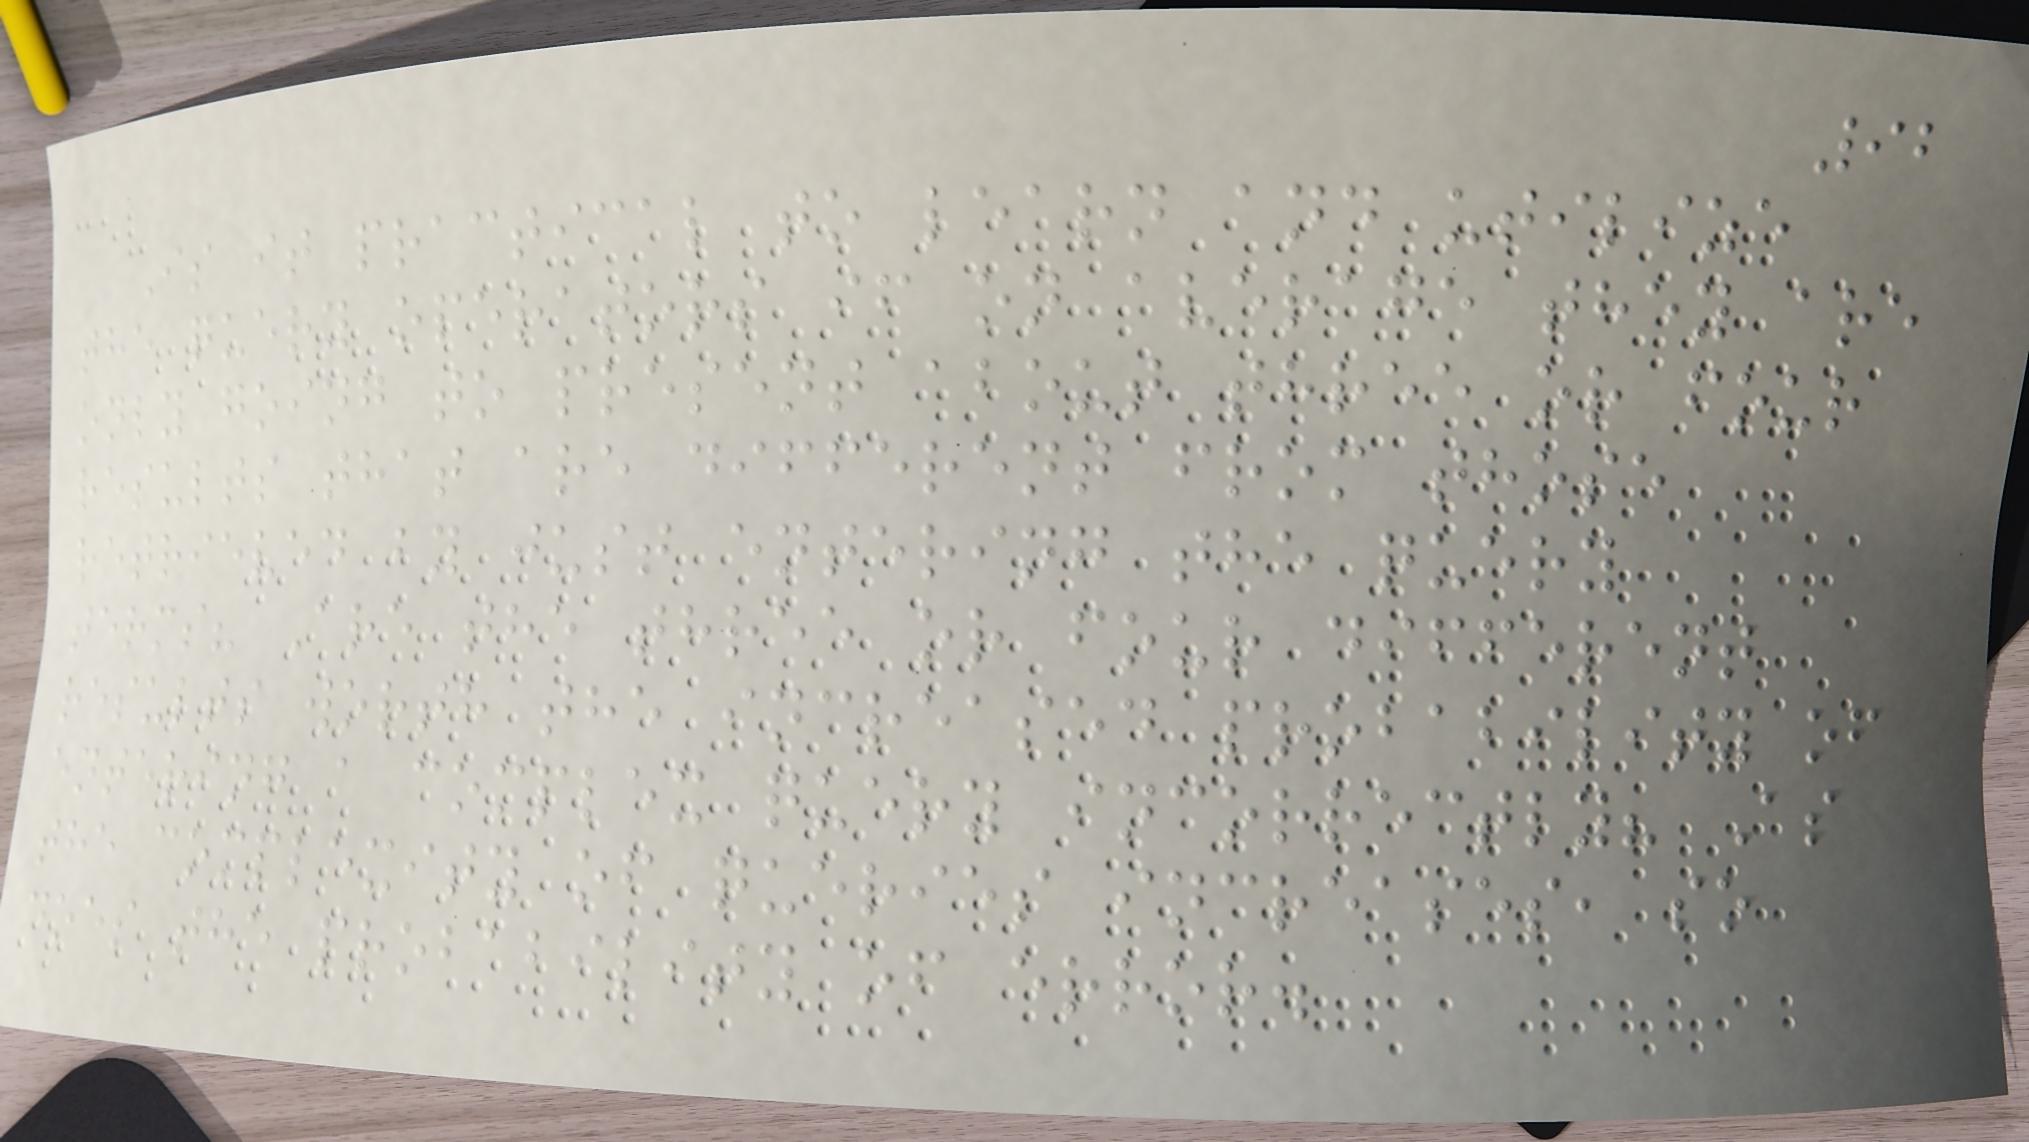92
Is it practical to learn and utilize
the query operators if on average they are
only going to present about three or four
results that are different from those
retrieved by just entering the query
terms? Are the three or four different
results worth the increased probability of
entering a complex query incorrectly? As
the complexity of queries increases, so
does the probability of error.
